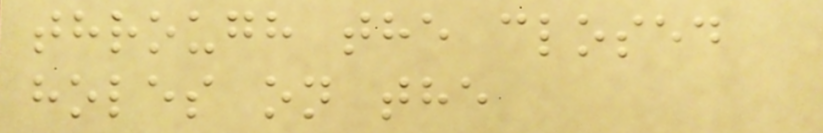through the closed
holes on the
